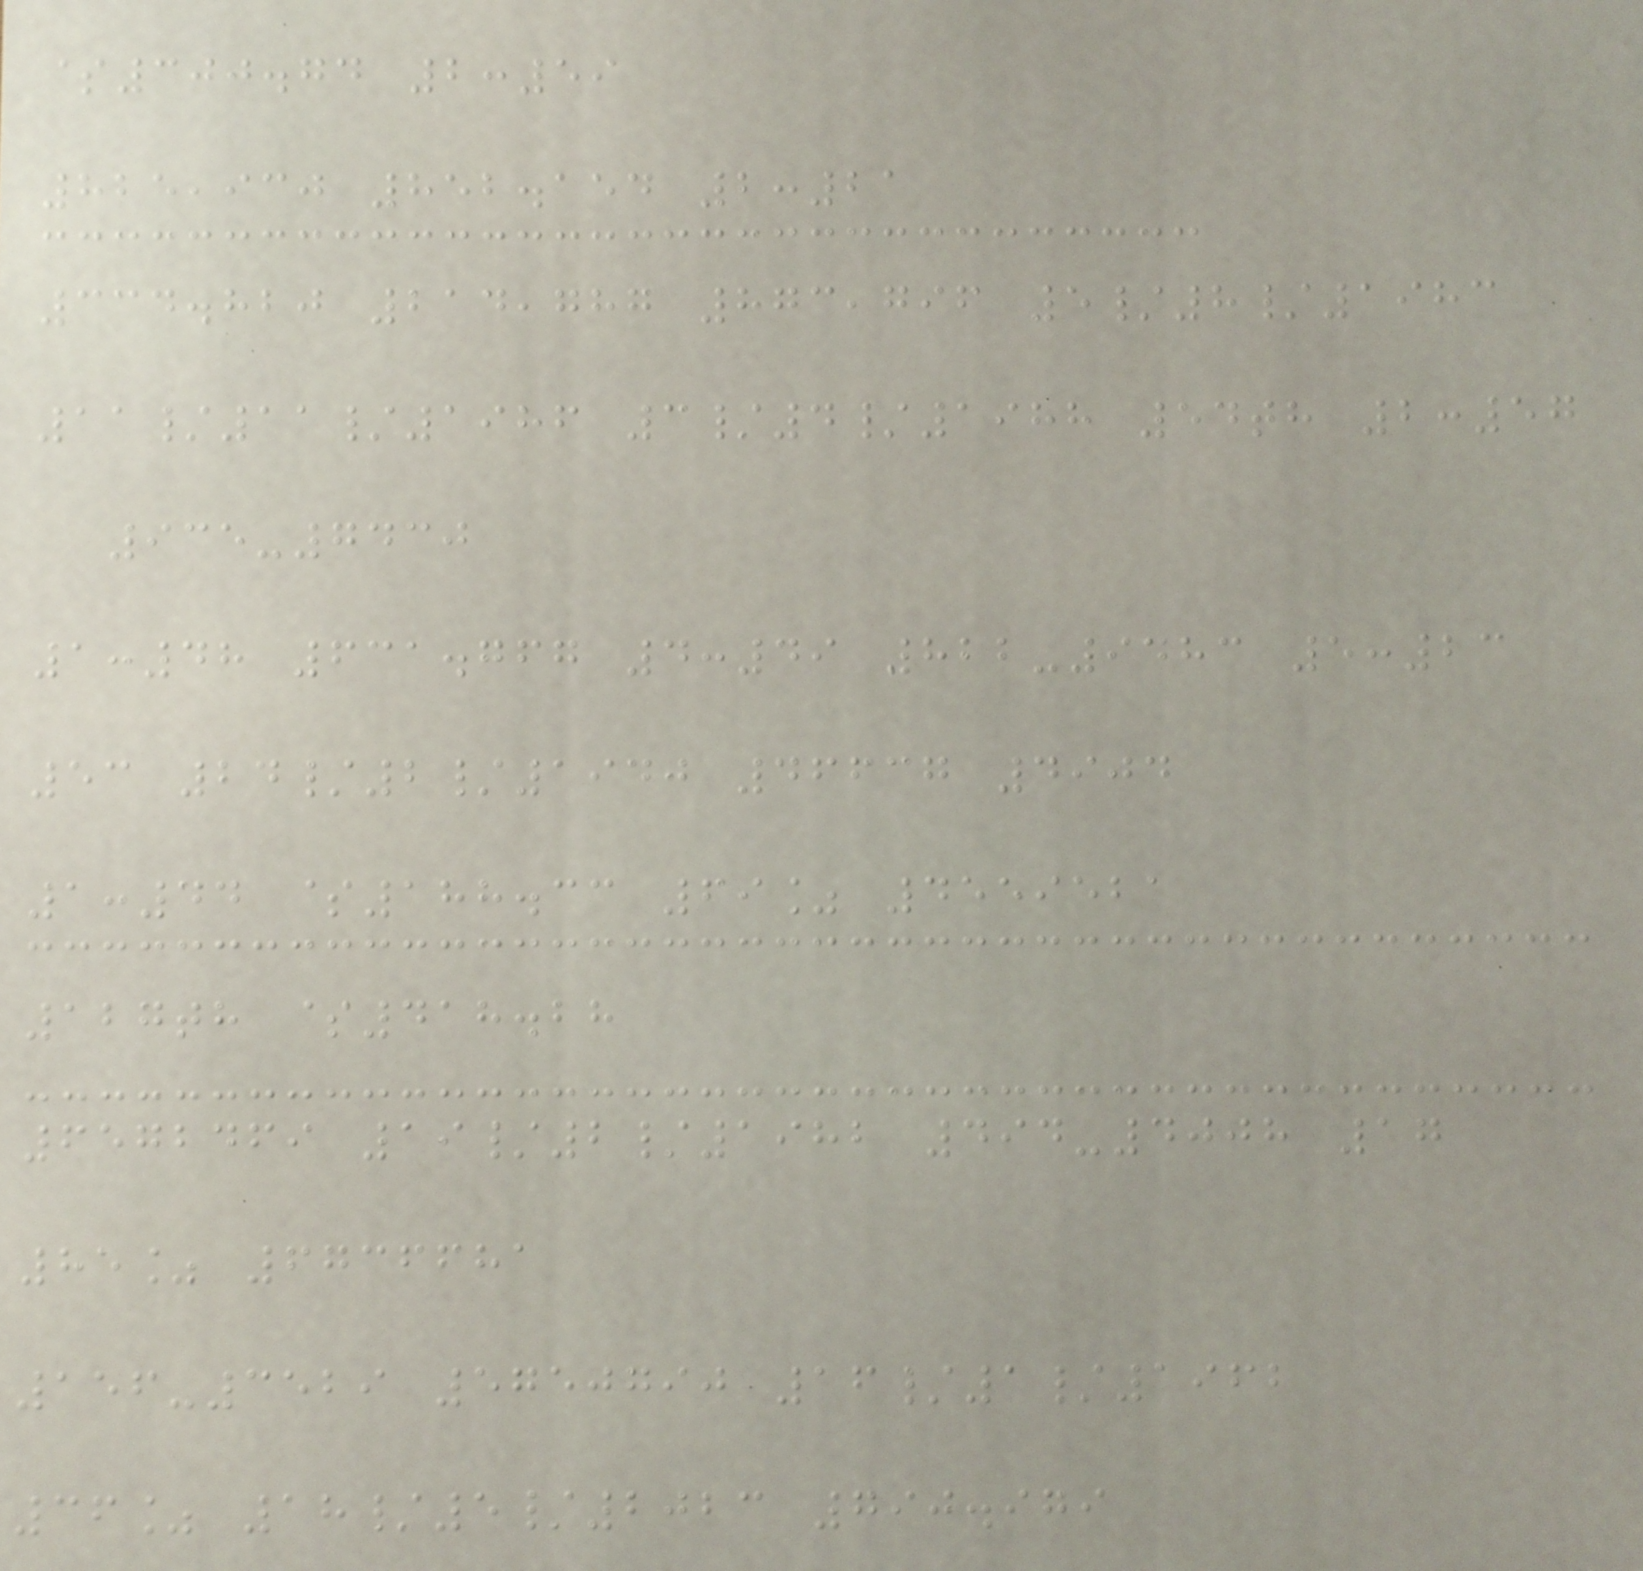$300.74 2:59
825,930 852.154 2:21
334.820 214,787 873,796 5/8/1983
11/11/1986 3/4/1988 54th 2:57
935-7430
1:48 631.767 4:49 822-9483 5:23
53 24/2/1940 46637 4904
1:44 $188.33 69% 4559521
127th $418.28
6572469 19/2/1982 494-4008 17
85% 6736681
156-3529 5750790 16/1/1962
36% 18/5/2023 790.979
